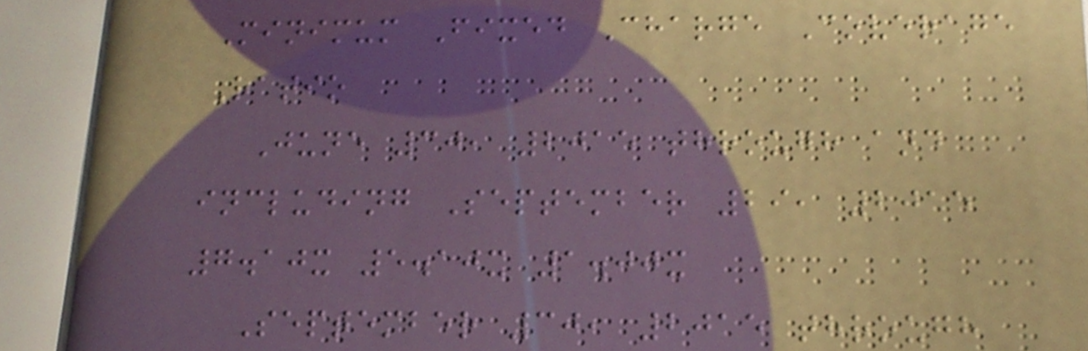Minimum Fixed Charge Coverage
Ratio
June 30, 2015 through and
including September 29, 2015
7.10x 5.10x 1.00x
September 30, 2015 through
